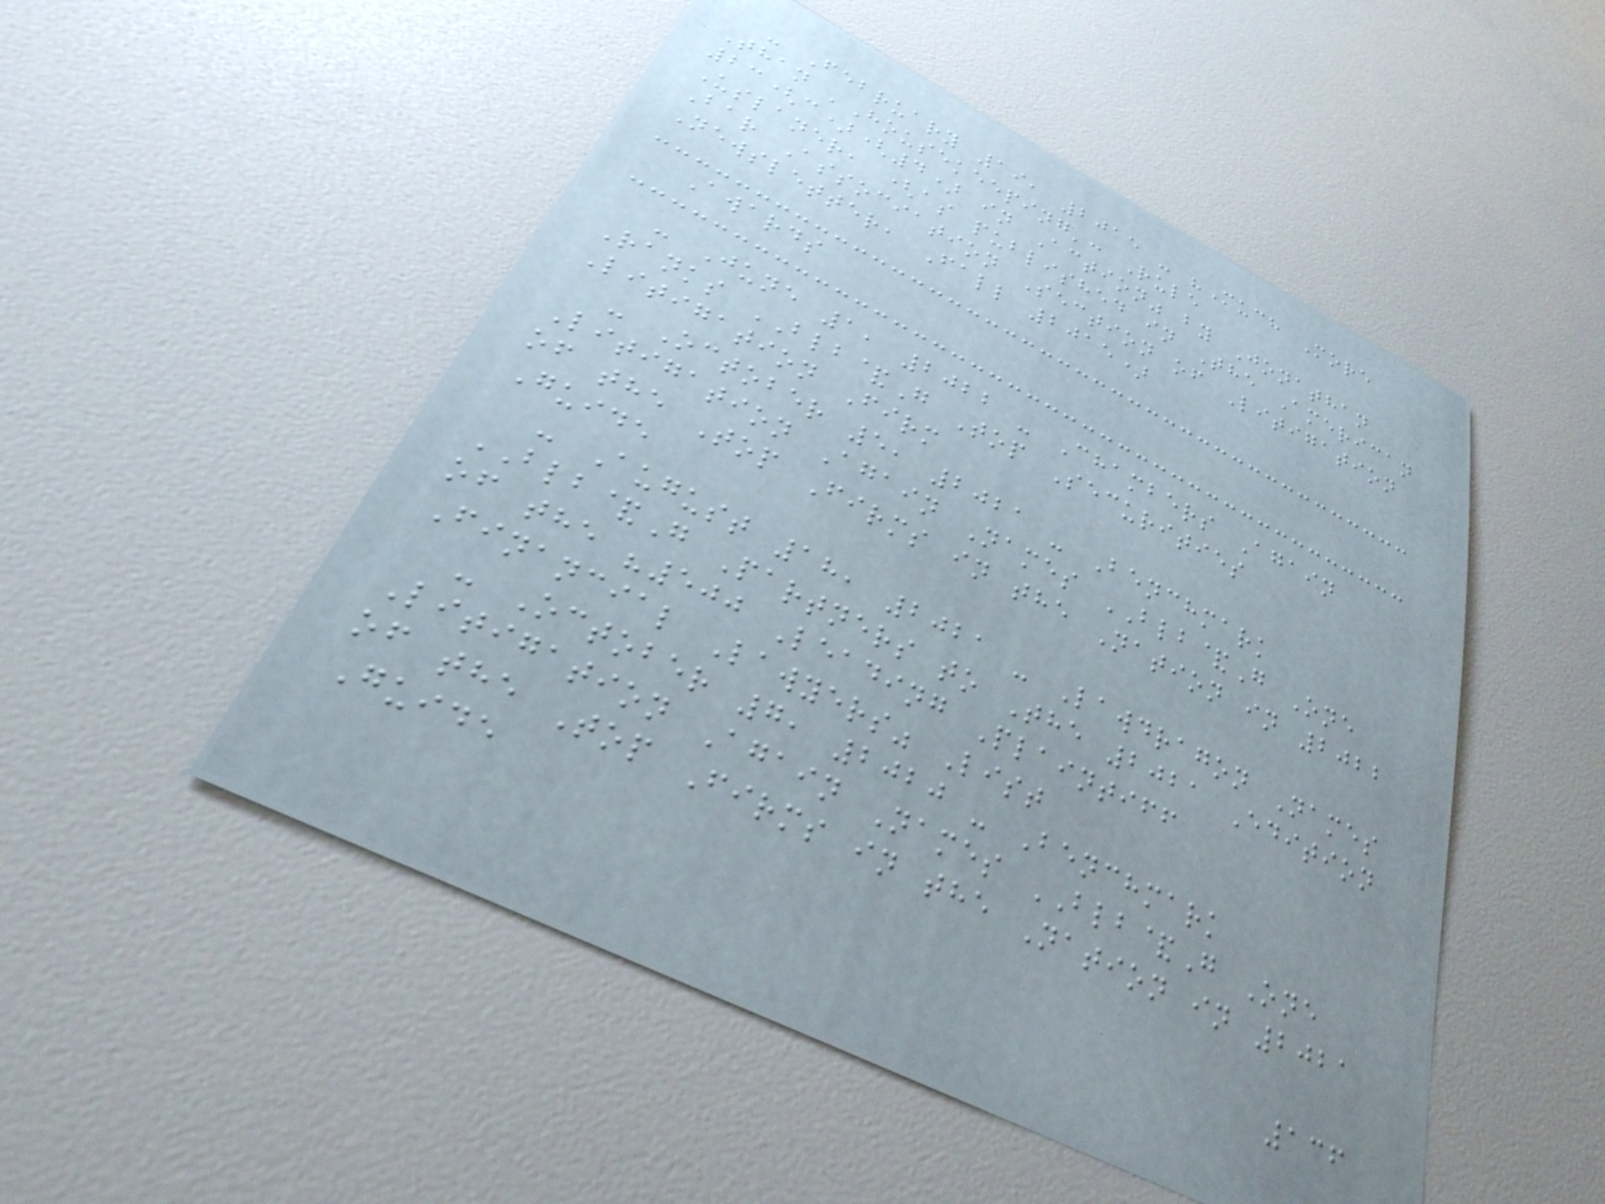- February 19, 2015 - "Much More
Than 'Housekeeping': Rule
23(c)(4) in Action" by Jonathan
Uslaner, (as published in The American
Bar Association Section of Litigation
Newsletter, Fall 2015)
Awards
- June 1, 2022 - Chambers Again
Ranks BLB&G Top Securities
Litigation Firm
- October 5, 2021 - Benchmark
Litigation Again Names BLB&G One
of the Top Firms in the Nation in 2022
Guide
- August 18, 2021 - Lawdragon Names
BLB&G Partners to The 2021 Edition
of the "500 Leading Plaintiff
Financial Lawyers" List
- October 7, 2020 - Benchmark
Litigation Again Names BLB&G One
of the Top Firms in the Nation in 2021
Guide
136
